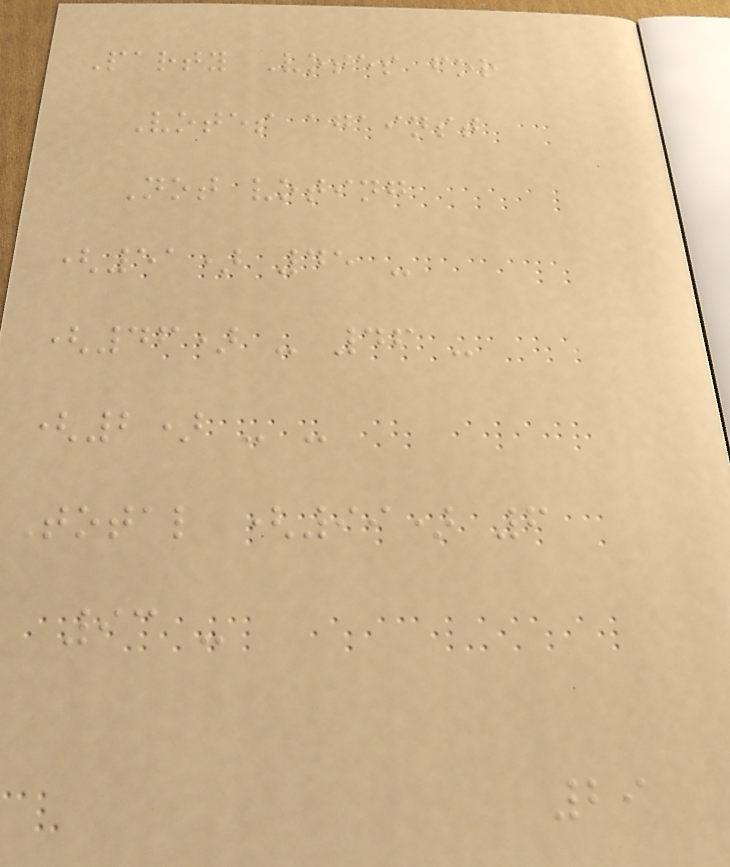Party Votes for
Votes against
Not voting
(51) 45 -
(46) - 46 -
(2) - -
Total (99) 6
93 -
29
